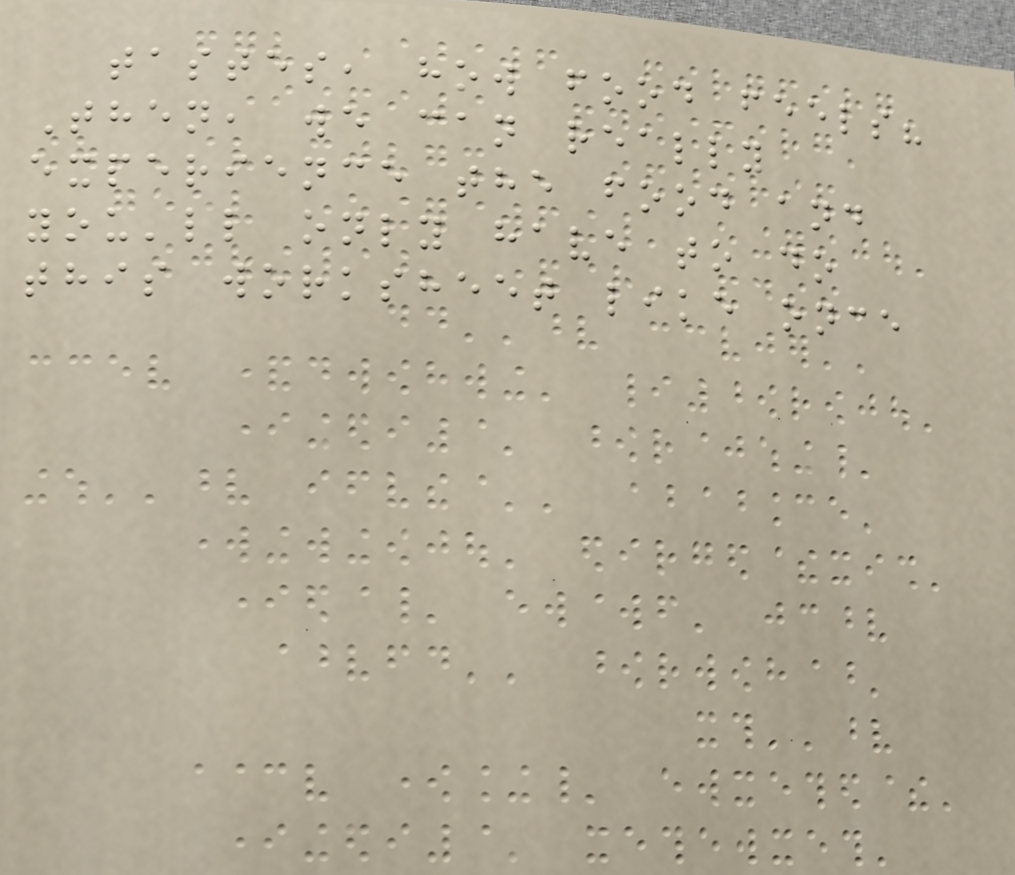tastes, how food feels?
Then, we can really
experience the food and
you'll only have to do
this worksheet like once
